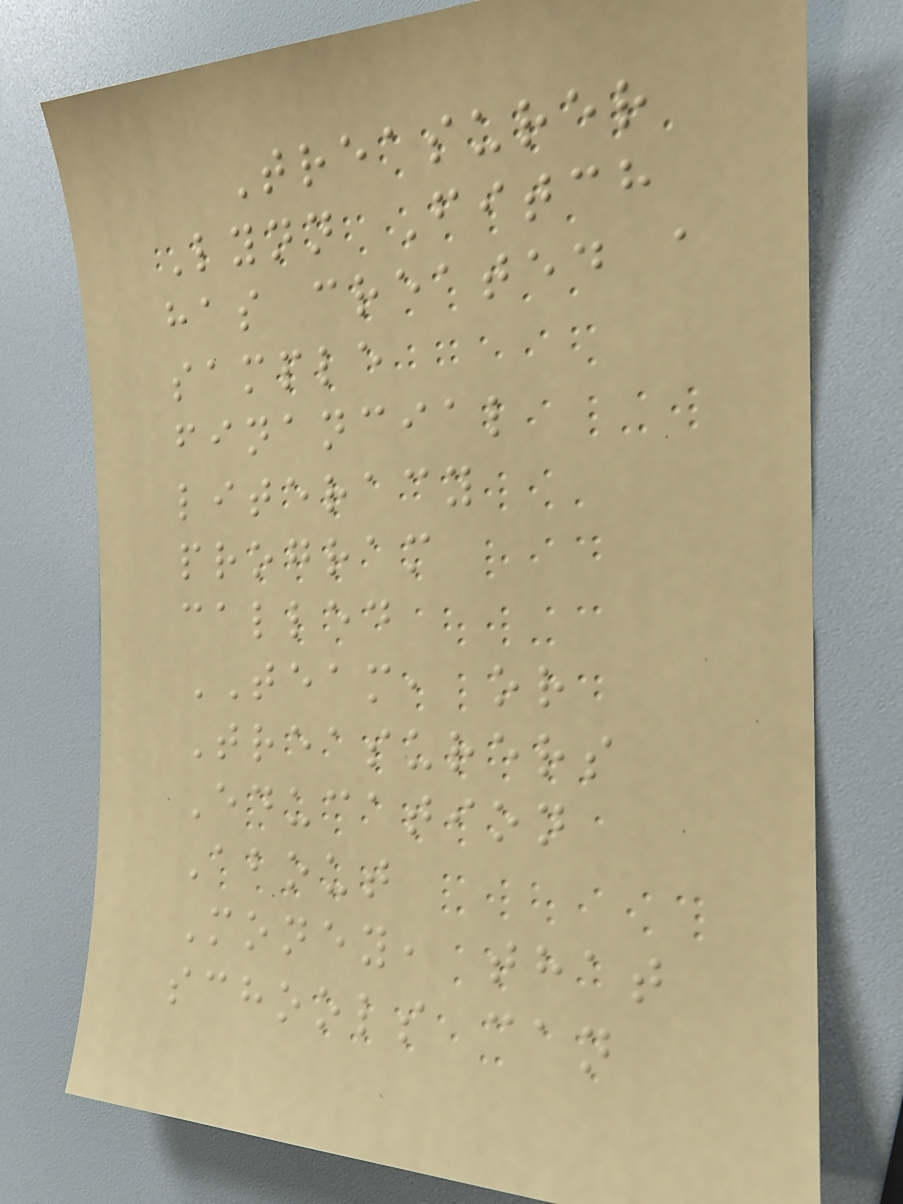Treasurer
Lynn Fitch
has created a
sample
financial
literacy
program
called
TEAM, or
Treasurers
Education
About
Money, that
schools can
